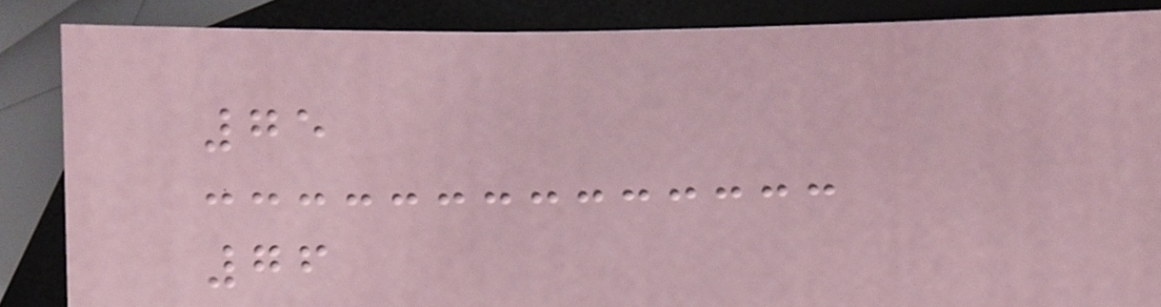75
76
